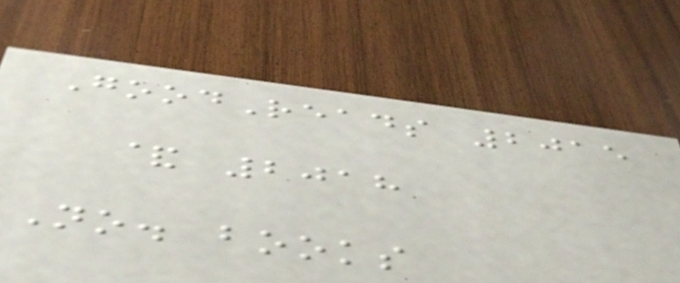GoodReads 2015
& 2018
No. books
